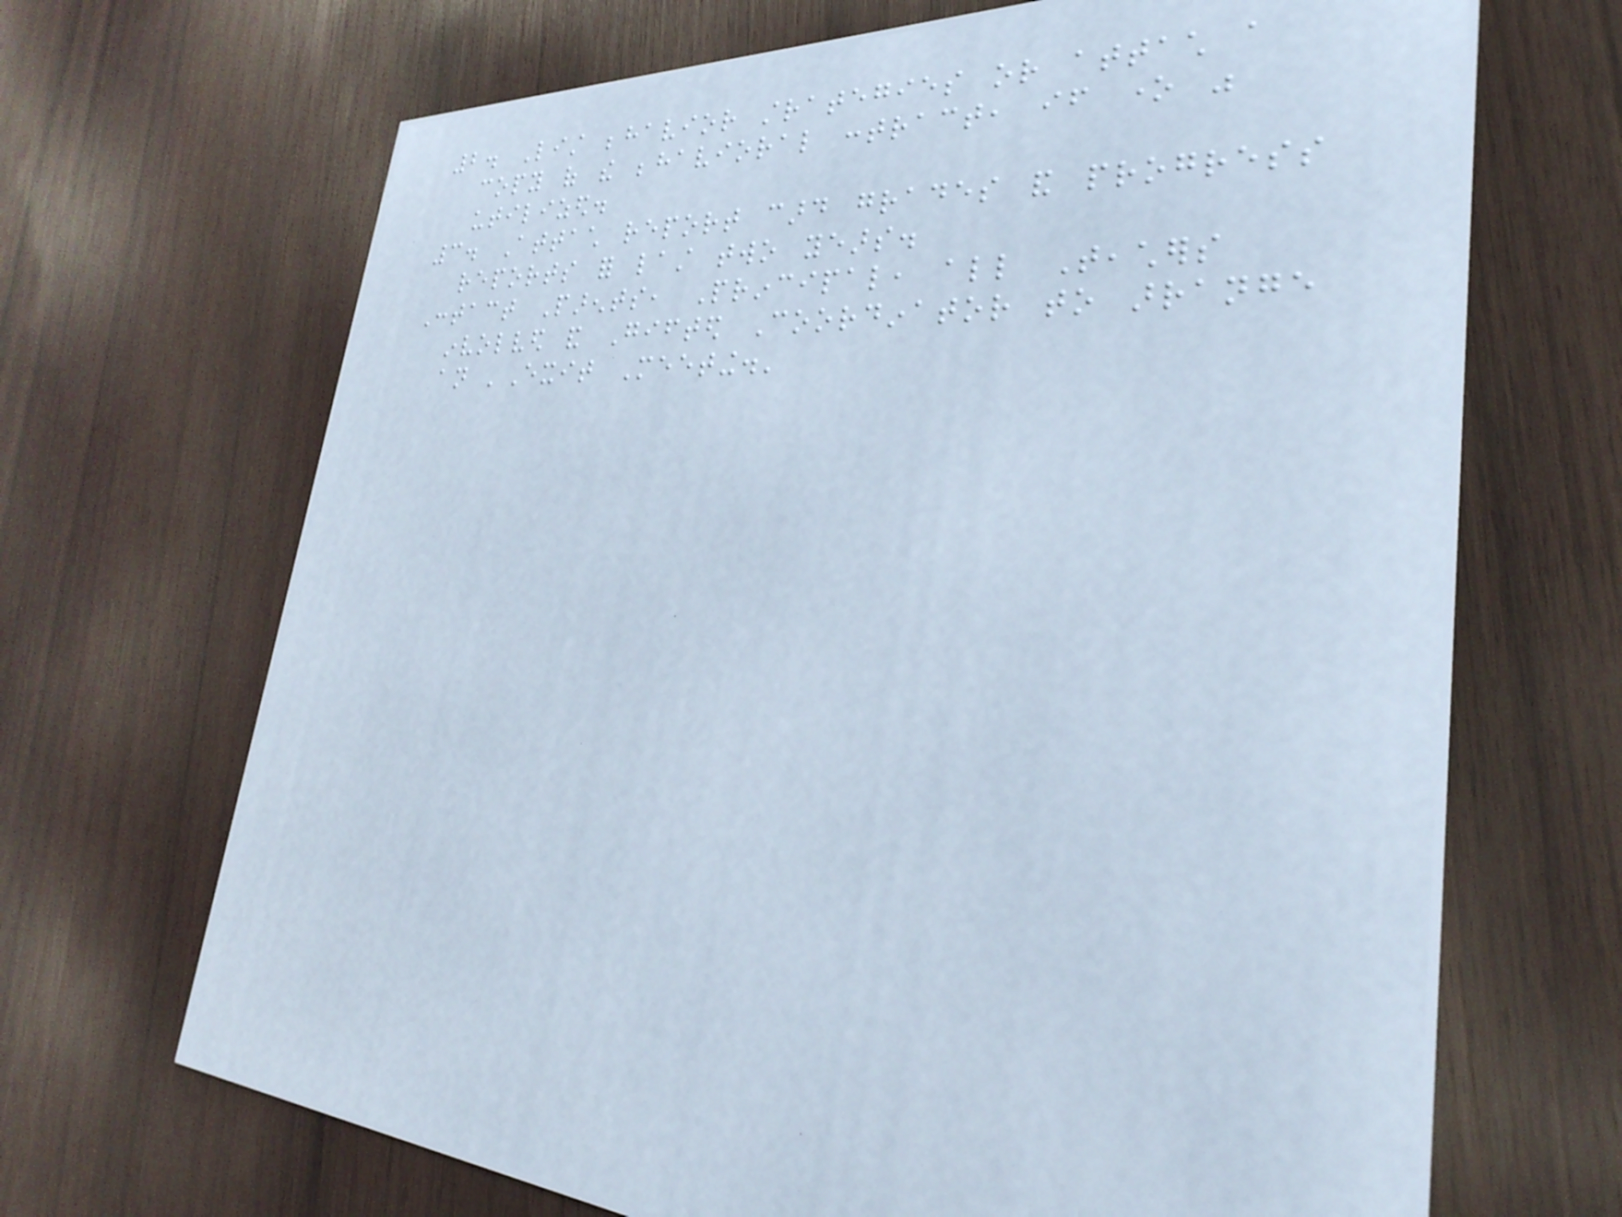2. List behavior strategies or attach a
copy of the behavioral contract, if one was
utilized.
3. Attach report card grades and progress
reports for last two years.
Contact Parents, Principal, all Teachers
involved and Gifted Coordinator to arrange
an 'Exit Meeting.'
